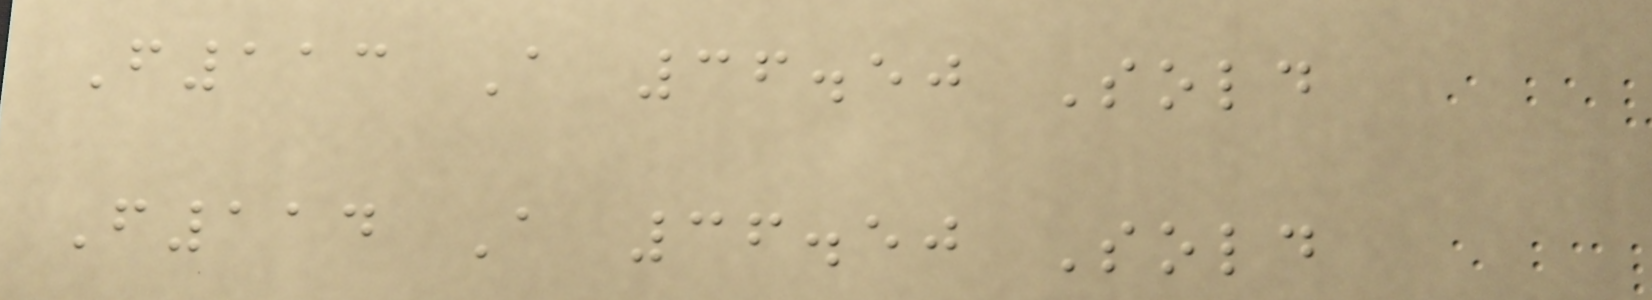F113 A 36.50 Sold
F114 A 36.50 Sold
